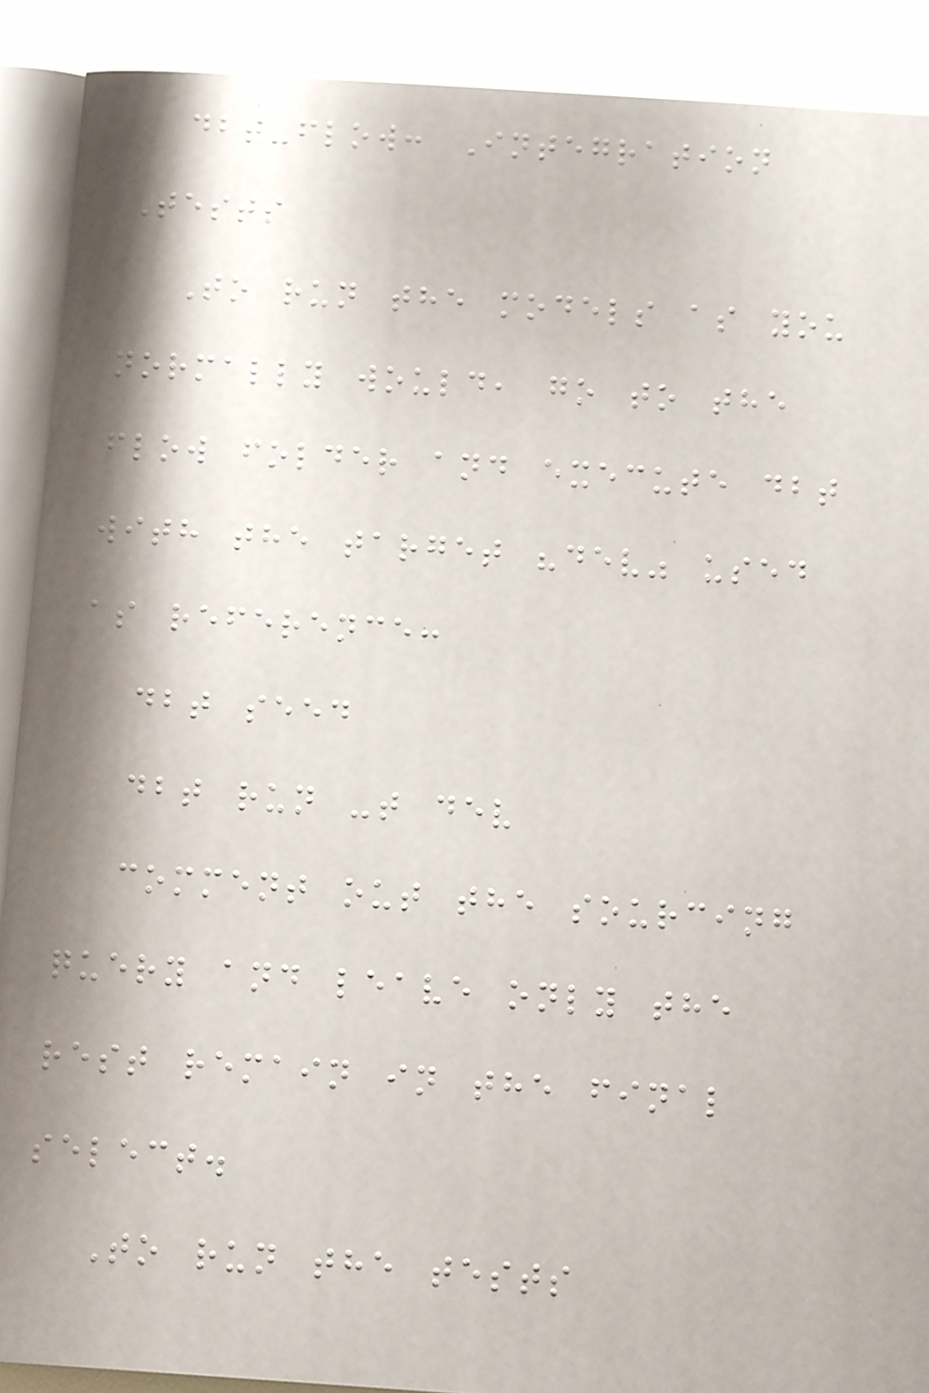dbt-flow: Integration
Tests
To run the models as you
normally would, go to the
flow folder and execute dbt
with the target "dev" used
as reference:
dbt seed
dbt run -t dev
comment out the sourcing
query and leave only the
rest remain in the final
select.
To run the tests
